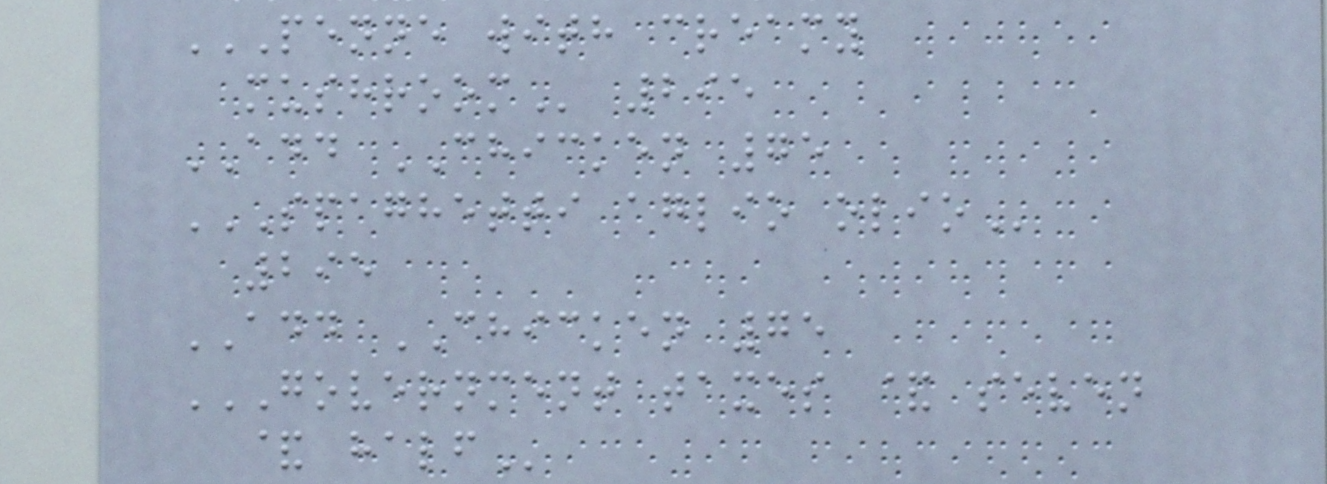PENNE WITH CREAMY
MUSHROOM 295
ADD CHICKEN 75
SPAGHETTI AGLIO OLIO
295
ADD CHICKEN 75
GOVERNMENT TAXES & SEVEN
& HALF
